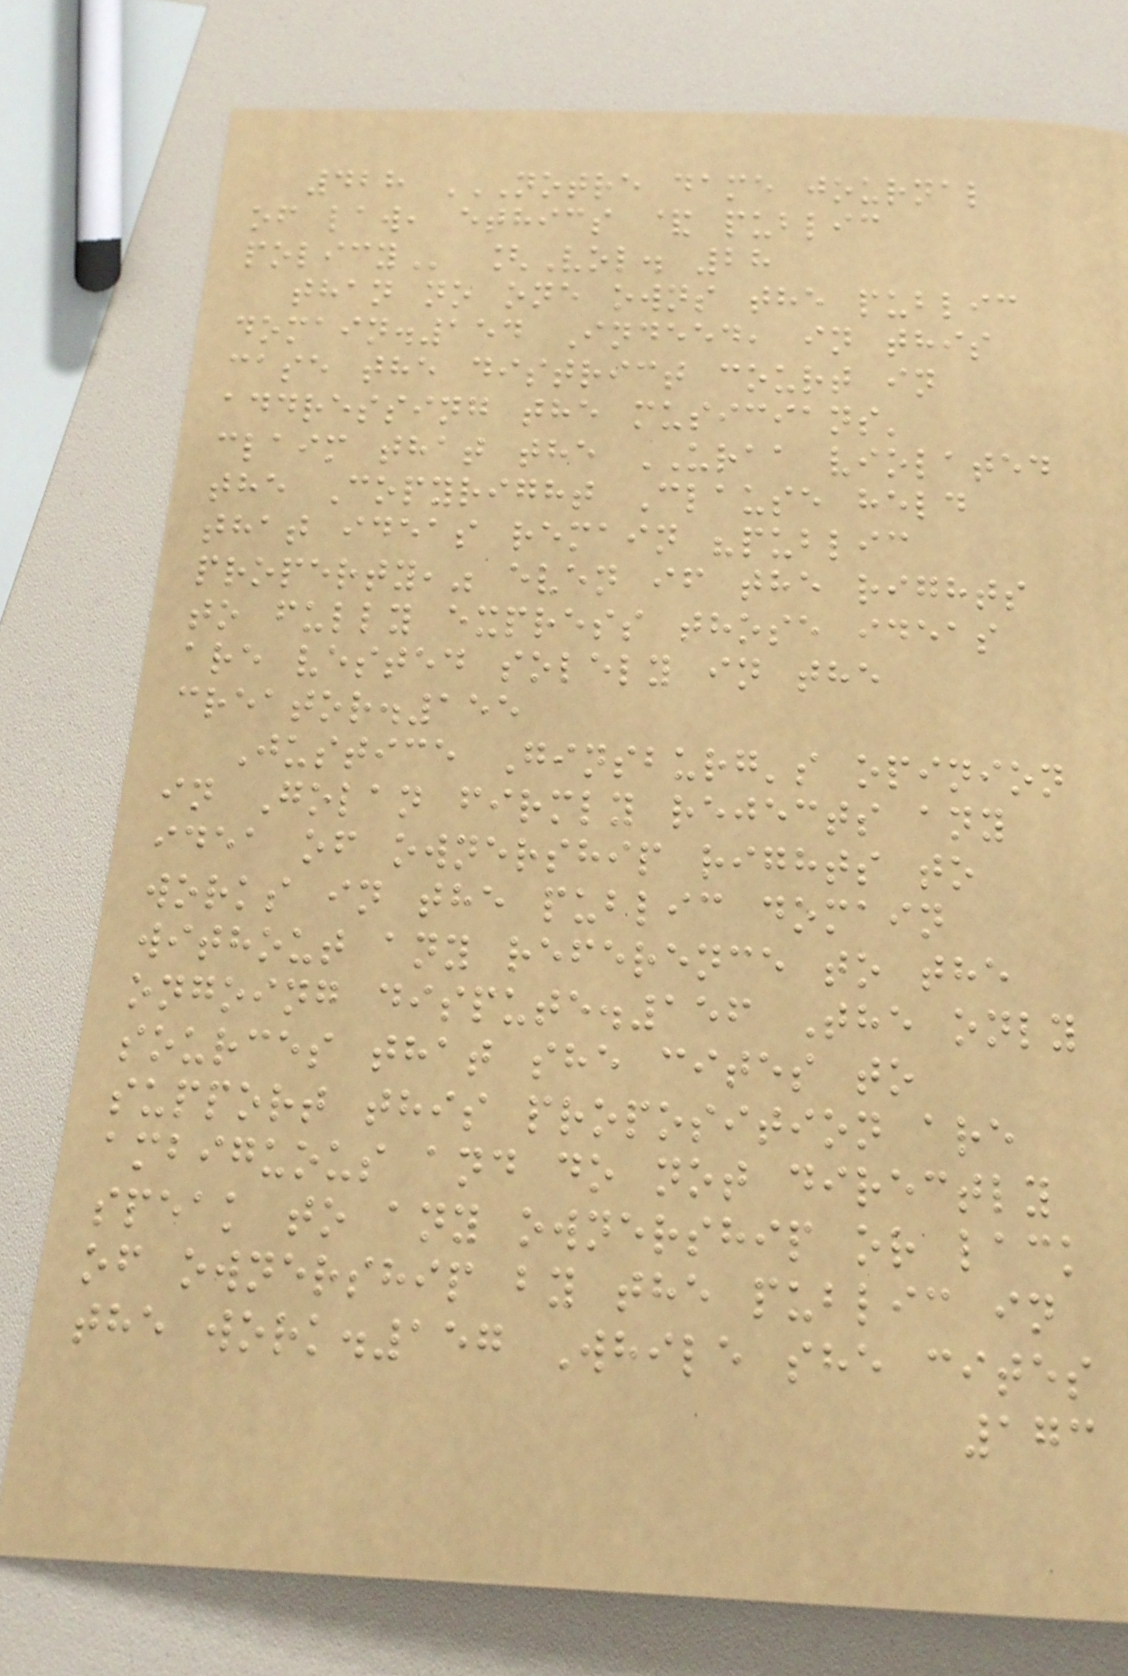428 NOTRE DAME JOURNAL
OF LAW, ETHICS & PUBLIC
POLICY [Vol. 28
than no one owns the public
domain.154 Indeed, in this
case the district court in
addressing the musicians'
claim that the URAA violated
the Copyright Clause held
that ideas remain "public
property," even if the rights
to fully express those ideas
are vested solely in the
creator.155
Justice Ginsburg's opinion
in Golan firmly rejects any
idea of ownership rights to
works in the public domain
without any reference to the
ongoing dispute.156 The only
sources that she cites to
support this proposition are
ambiguous and do not directly
speak to any ownership or lack
of ownership by the public in
the work.157 While she cites
173
